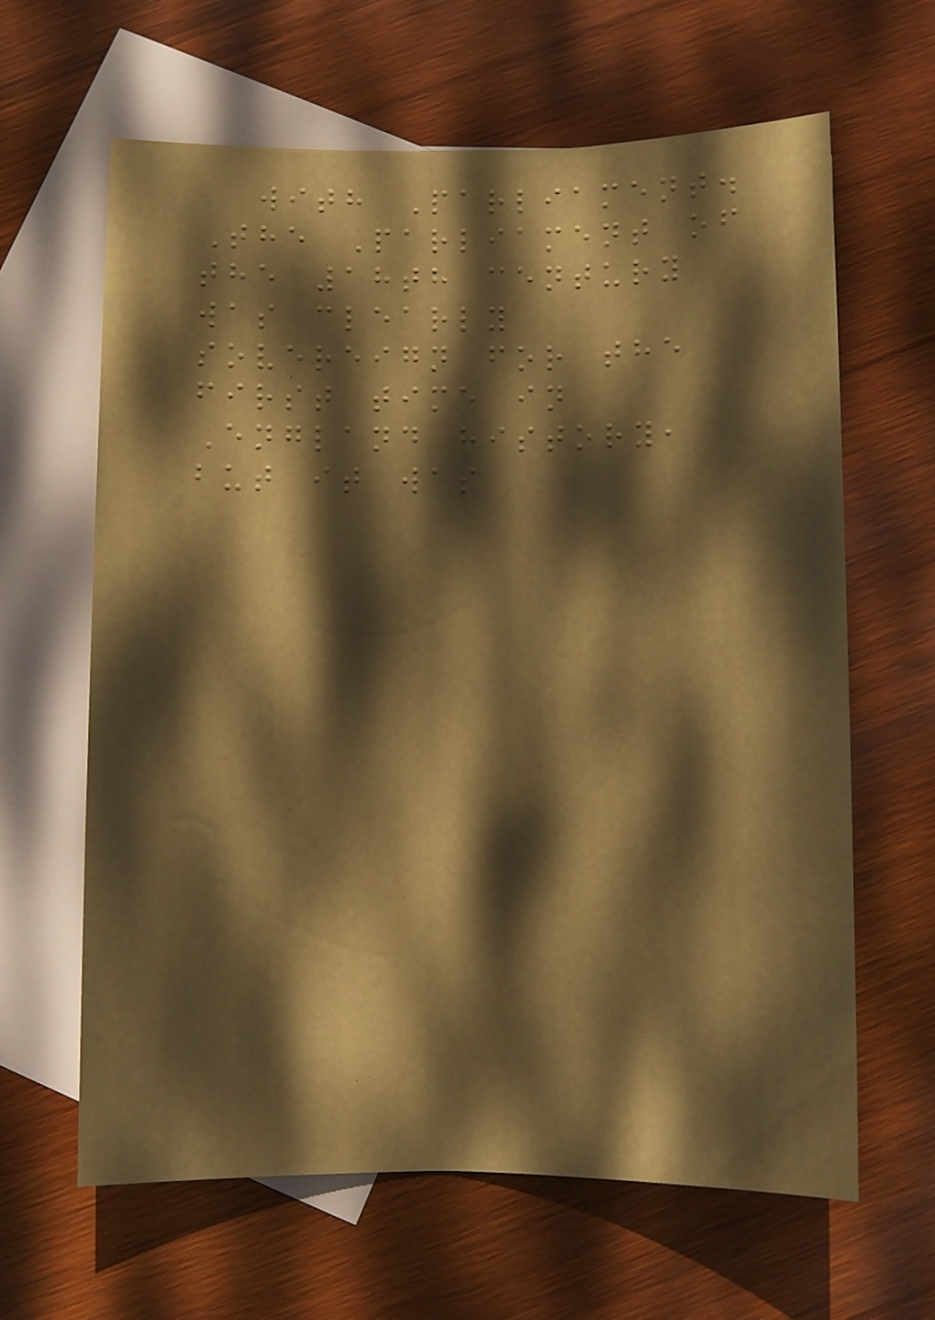with Parliament.
The Parliament of
the 18th century
was clearly
sovereign for the
first time in
England history,
but it was
